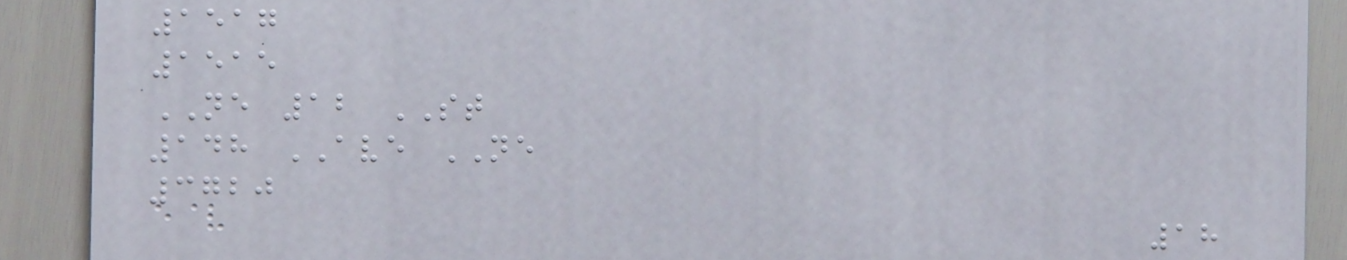1517
1515
NE 12 ST
148 AVE NE
3720
18
